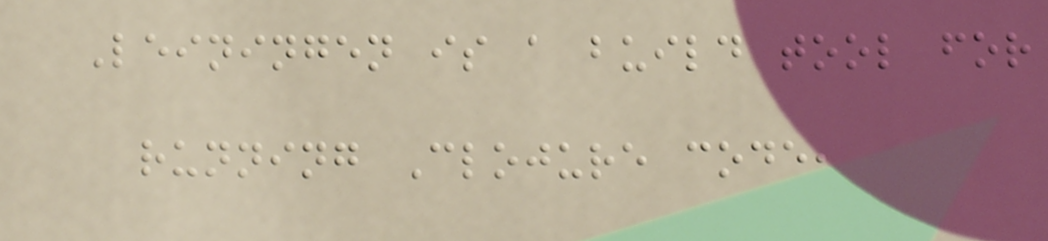Leiningen is a build tool for
running Clojure code,
